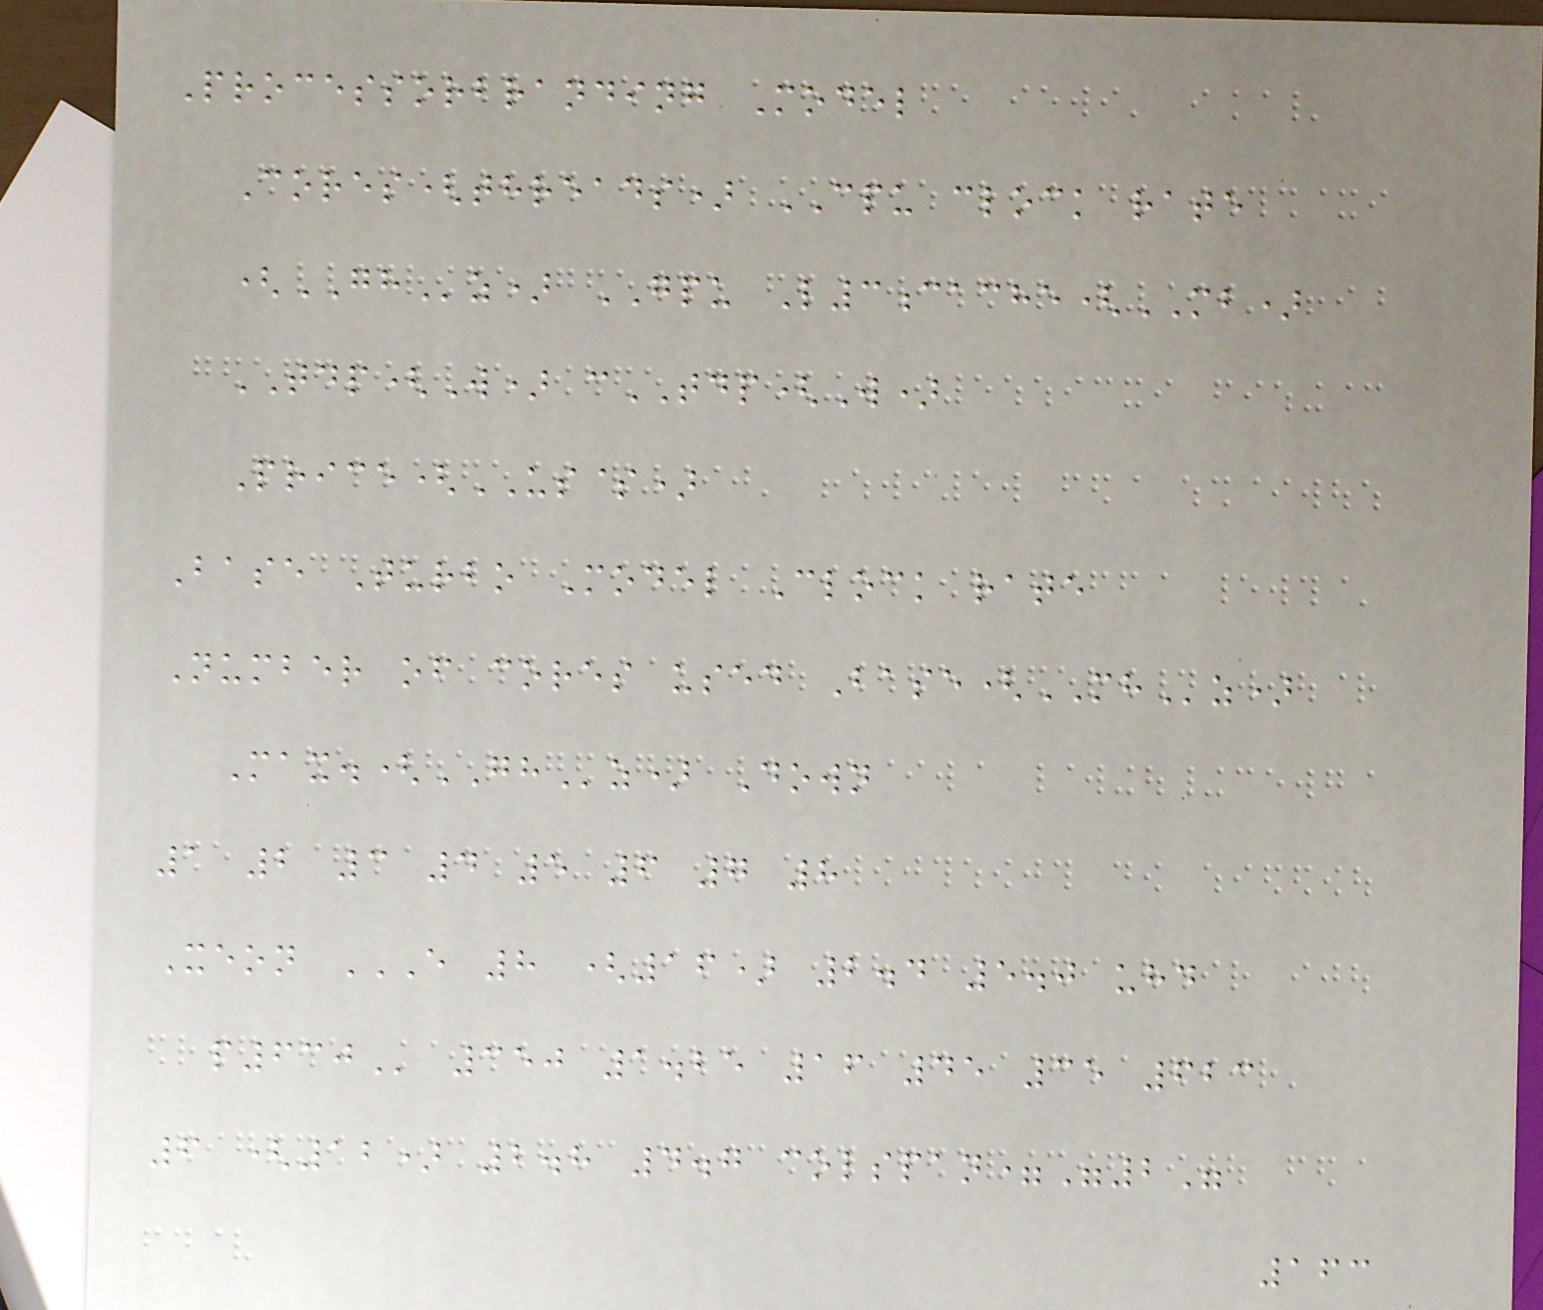Processorbranding Model
Cores(threads) CPU clock rate
(GHz) GPU L3cache(MB)
TDP(W) cTDP(W)
Price(US$)
Base Turbo Model Clock rate
Number of cores used Base(MHz)
Max.(GHz) Down
1 2 3 4 5 6 7 8
Xeon E 8 (16) 2.4 5.0 UHD
P630 350 1.25 16 45 35 623
6 (12) 2.8 4.7 colspan="2"
163
